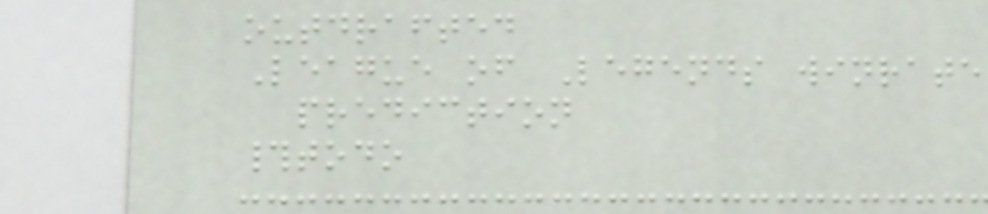outdrafted
League of Legends winrate
prediction
#todo
